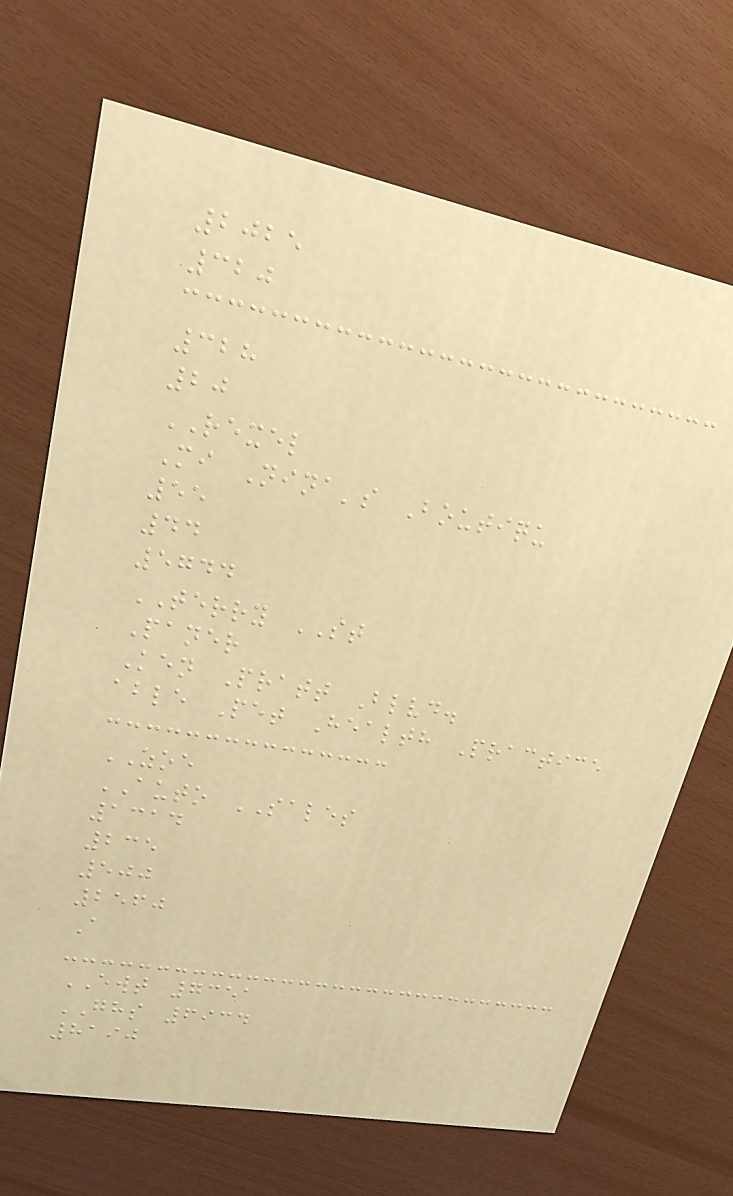2025
320
328
20
REXEL
Mi Nina's Boutiqu
55
44
5744
TERRY ST
Paner
Ken Pratt Blvd.
able Pet Health Practice
ZOE
AUTO SALES
1314
235
500
2560
A
EWT 7351
GHS 6934
8190
